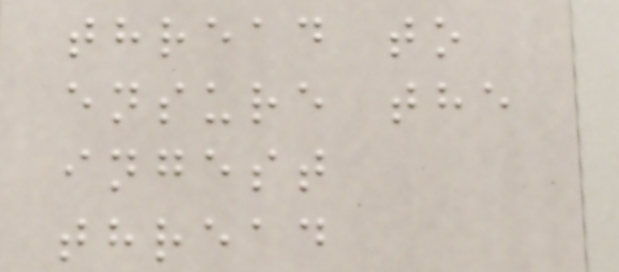thread to
ensure the
ingest
thread
